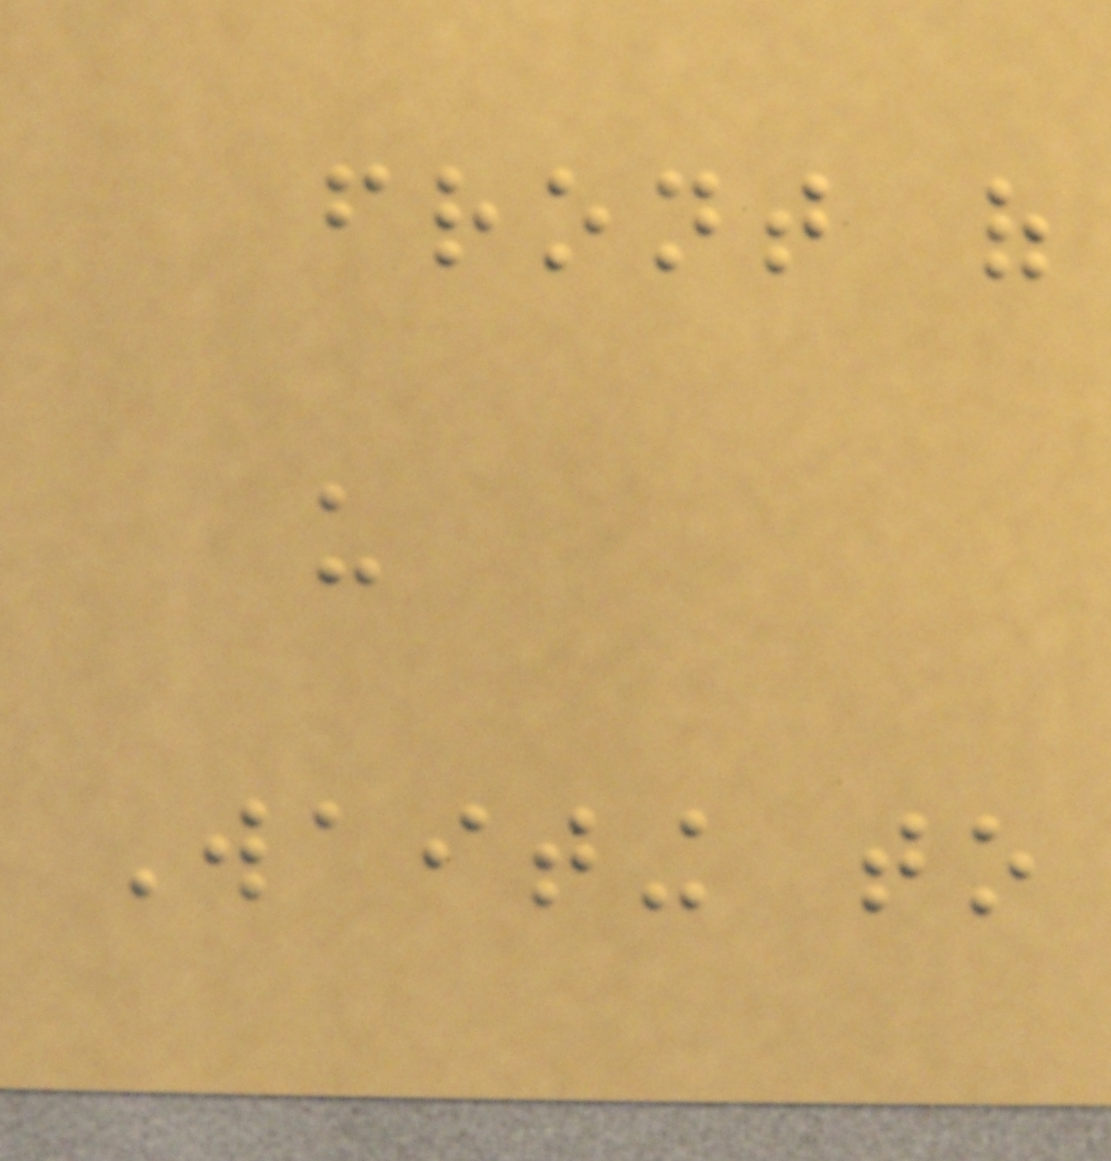front of
us
Waiting to
